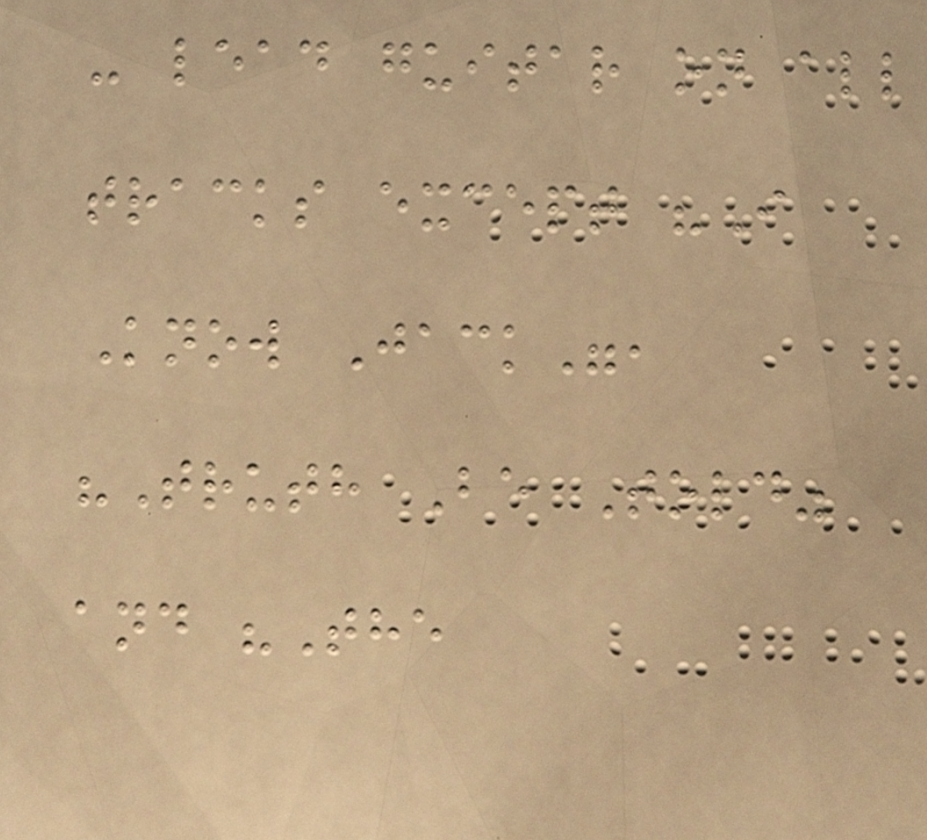- lead guitar on all
tracks except "I
Know Jack",
"Truth Be Told"
and "The
